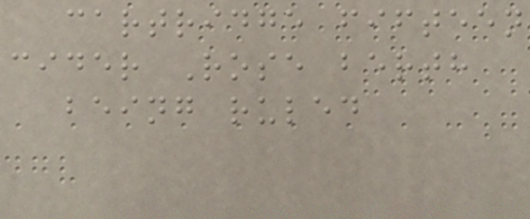cartridge fifteen
cider Rose berth
being ruled
